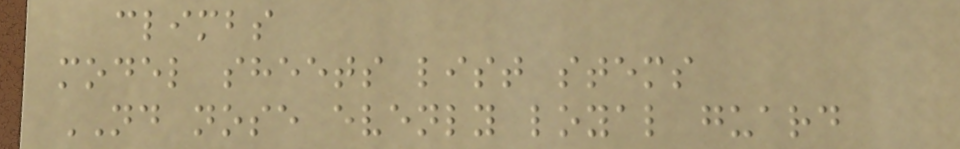climbs
model sheets list stems
ND nose evenly loyal guard
